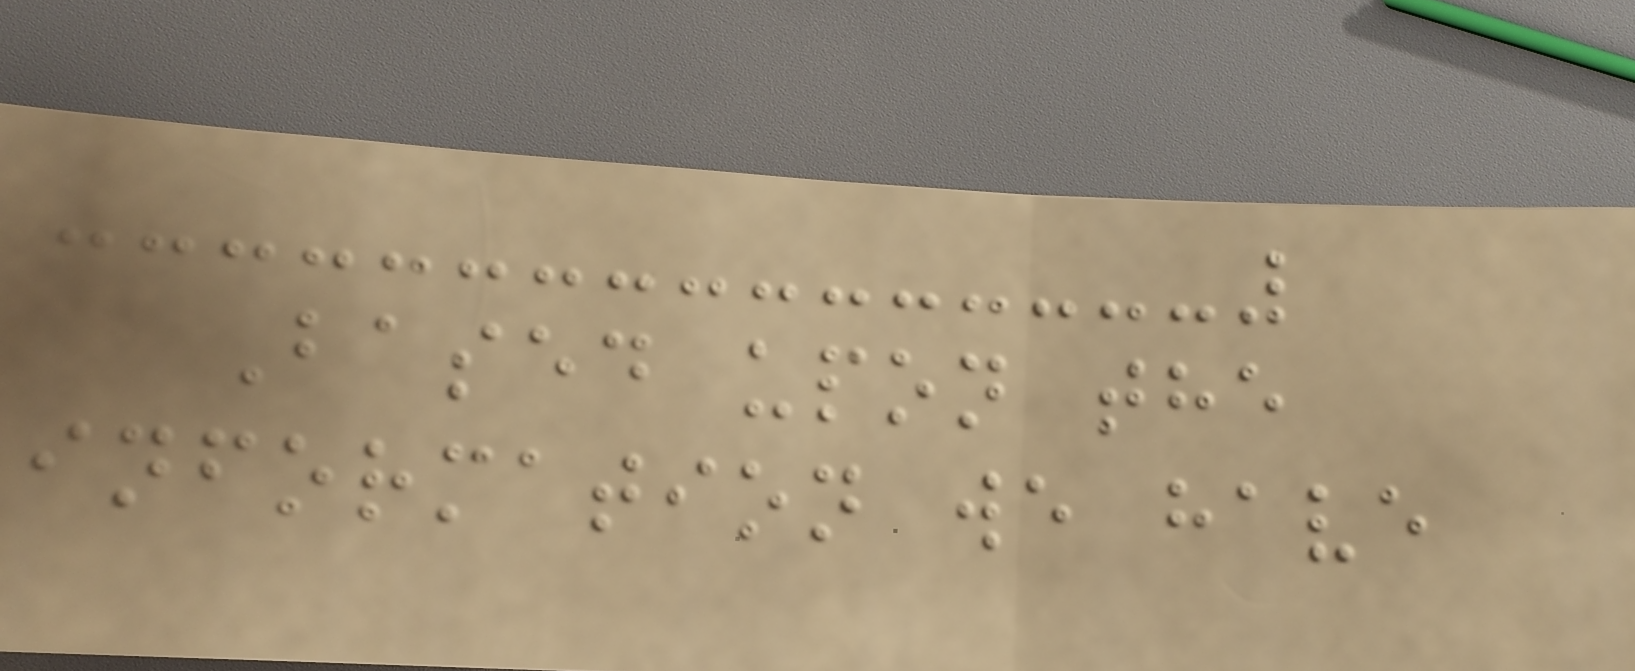Based upon the
information we have
